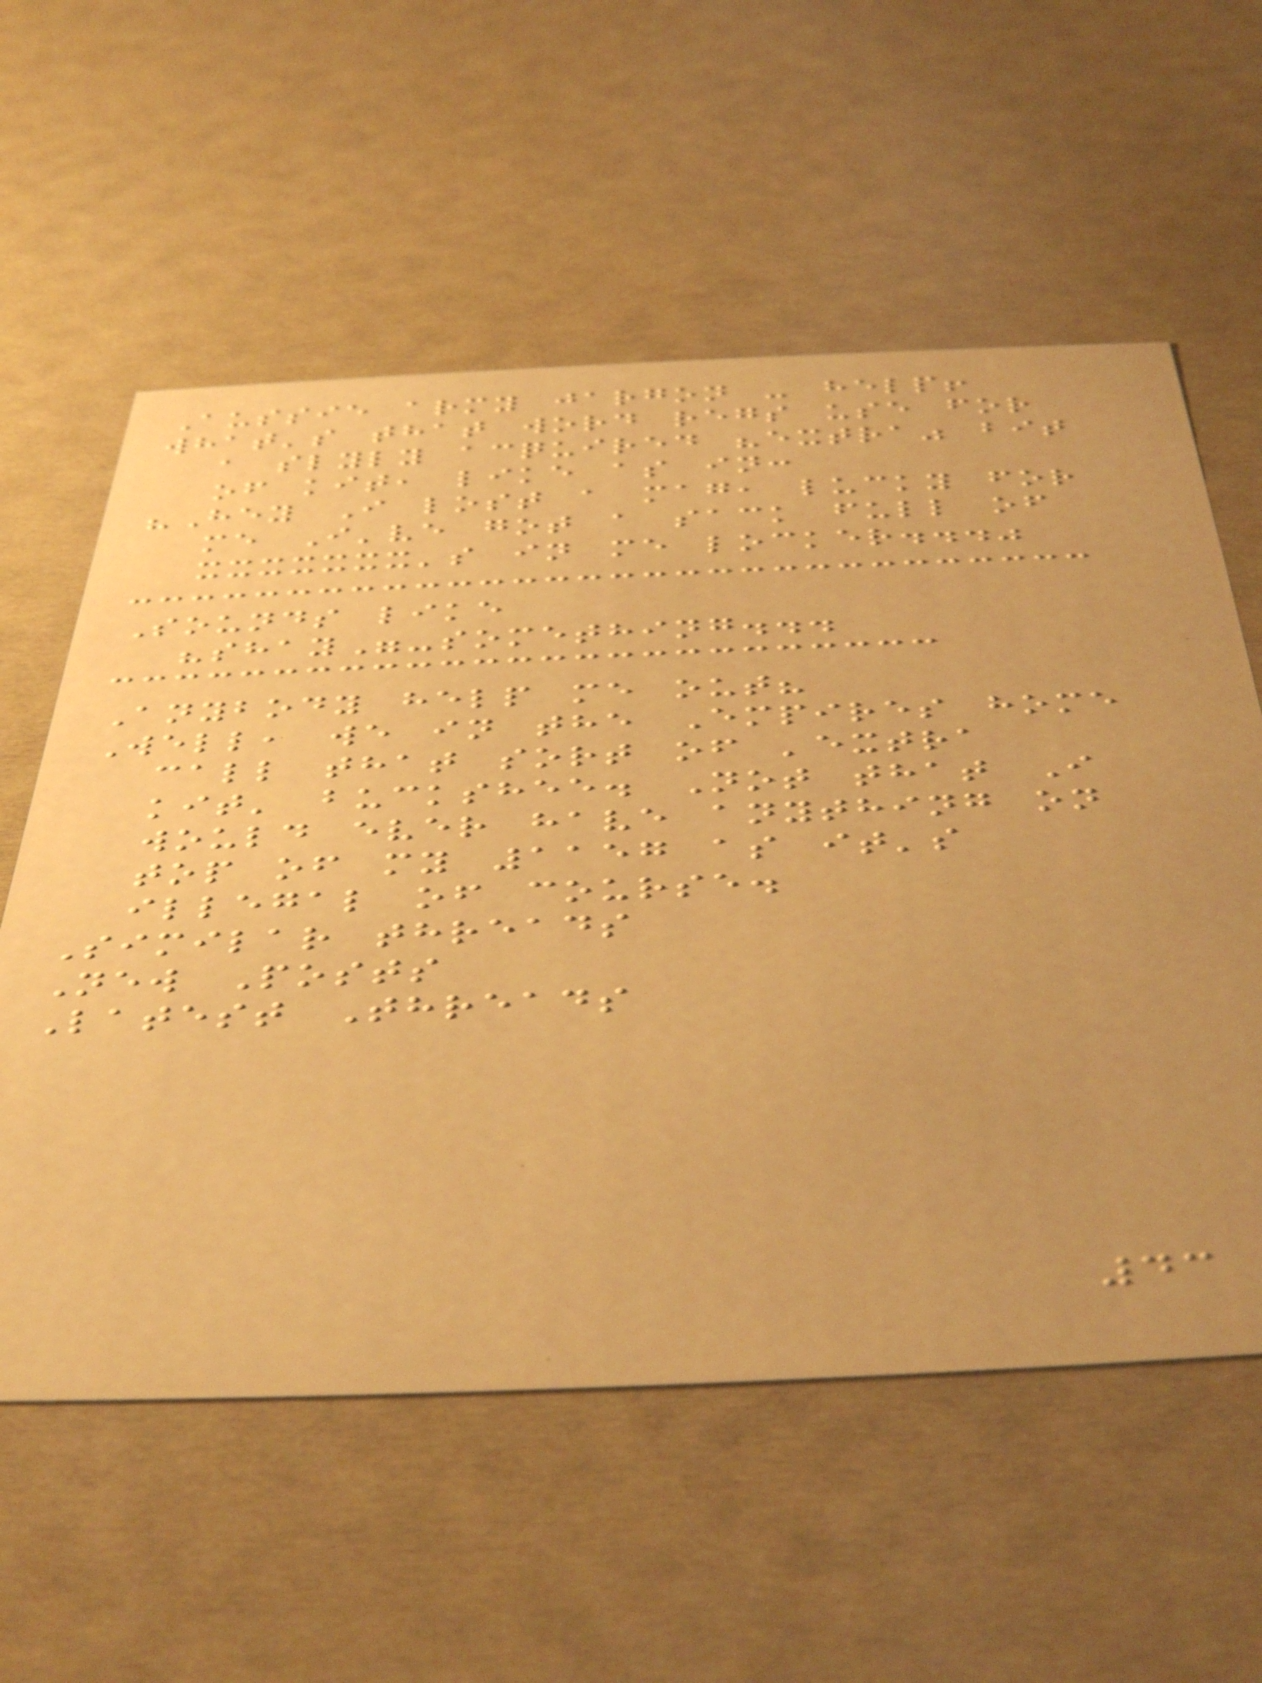Aussie army jargon - help!
what's that word regs use for
a slyly acquired "extra" bit
of kit, like as in:
"Hey I lost a mag, lucky for
me I've got a sack full of
xxxxxxx's in me locker..."
Sounds like
"shay"-something...
Anybody help me out?
Well, we in the Empires home
call that sort of 'extra
kit' buckshee. Not that I
would ever have anything on
top of my 1157 as it's
illegal of course.
Similar threads
New Posts
Latest Threads
43
